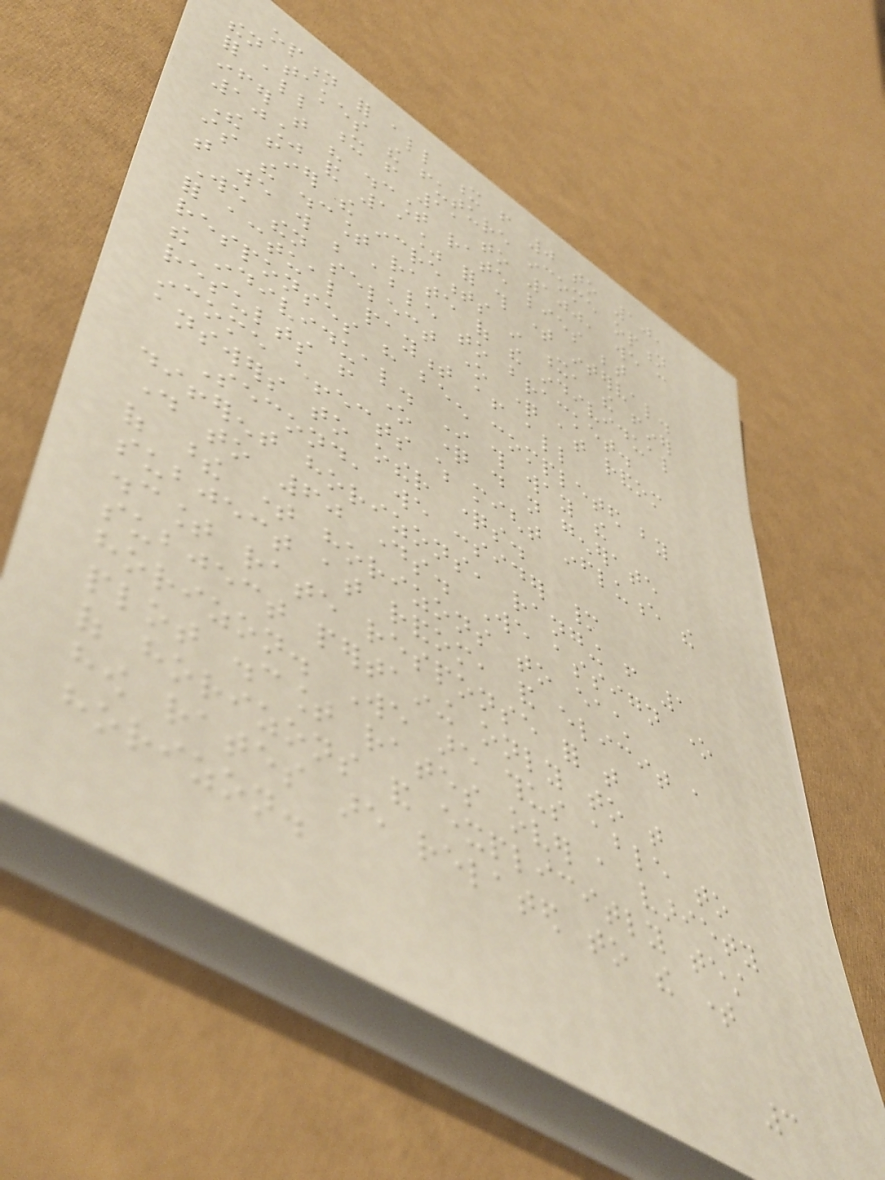option for all x from 0 to 10,
then takes the future income option
for all x from 11 to 100, we can
infer that his discount rate lies between
10% and 11% for this time interval.
The finer the increments in x, the finer
is the discount rate of the individual
that we will be able to bracket.
We then select one question at random
for actual payment after all
responses have been completed by
the individual. In this way the
results from one question do not generate
income effects which might influence the
answers to other questions.
Second, we consider many
different horizons, ranging from 1
day to 60 days. We assign one
of these time horizons to each
subject at random, and elicit a
discount rate response for that
subject pertaining only to that
horizon. We are thus able to
plot discount rates over a variety
of horizons and explicitly test
how rates are related to the time
horizon.
3
